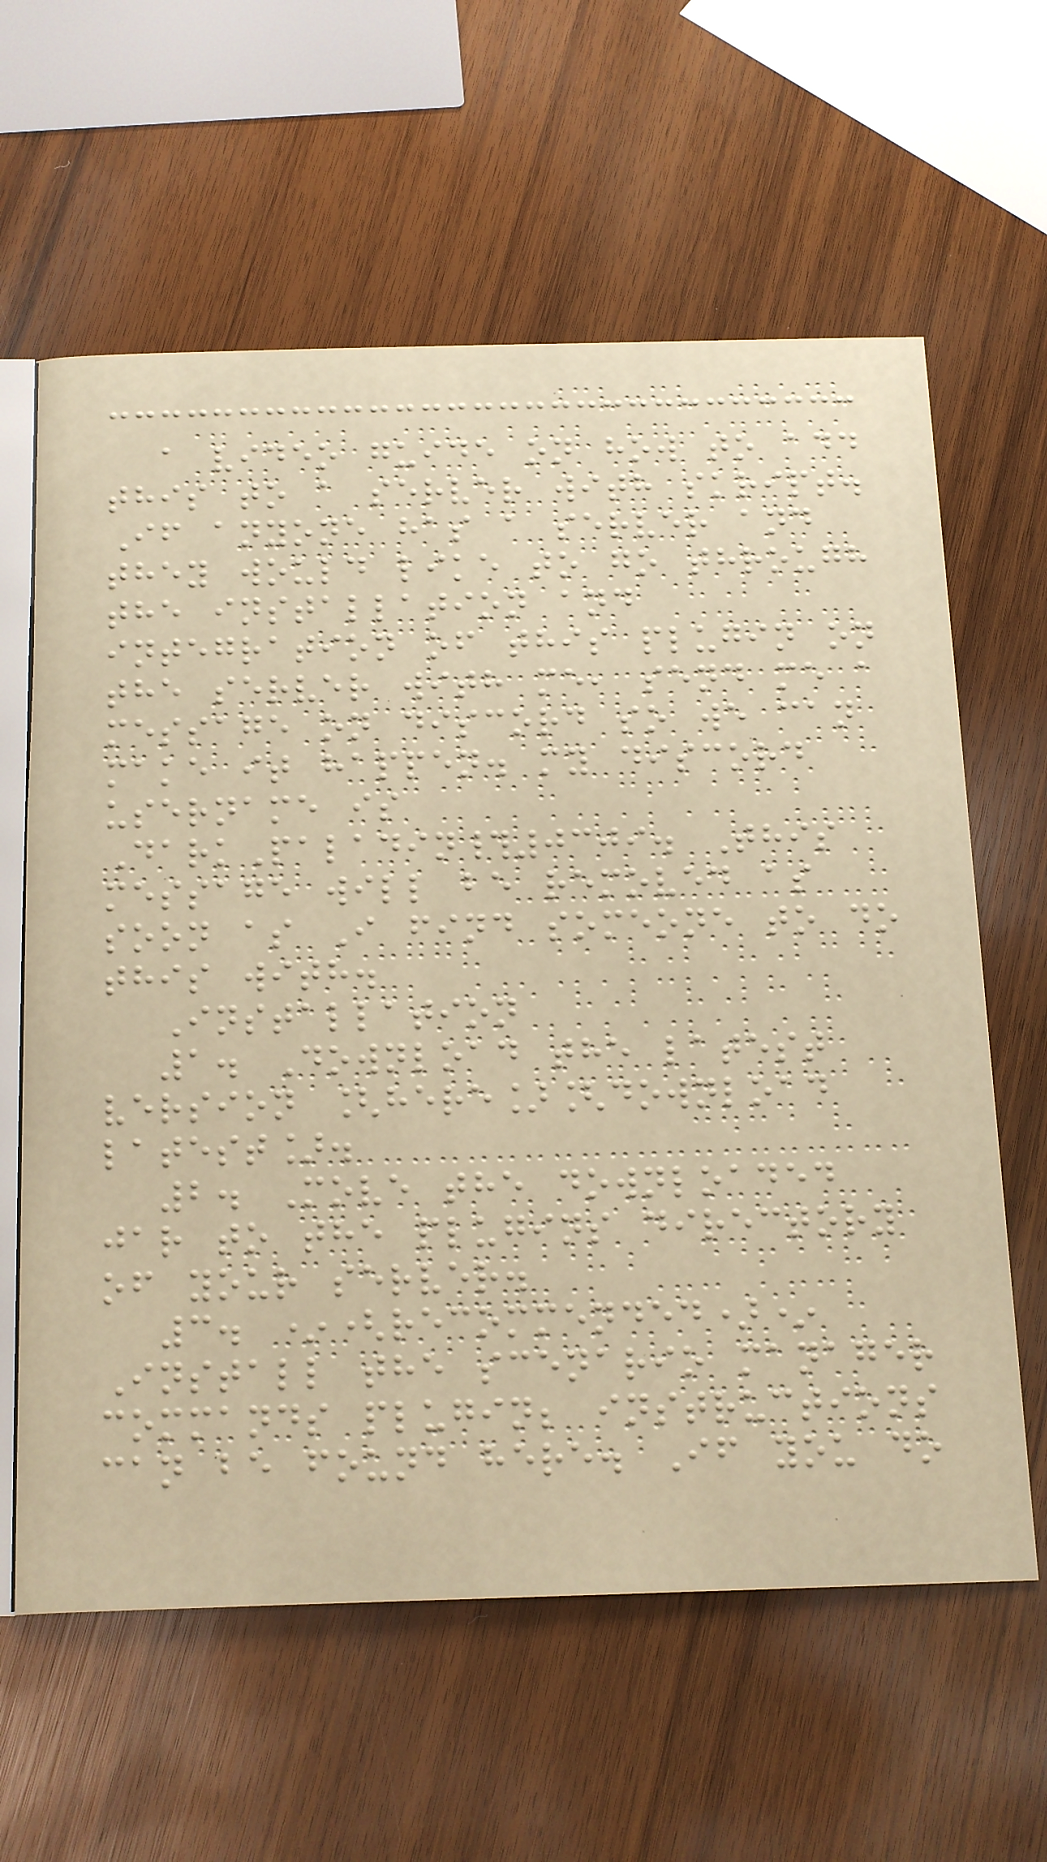a video guide on how to add
this to a server with skript.
If anyone has a server and
they would like to go through
the installation and
integration of this plugin on
the server with me, send me a
message on discord so we can
make it happen. my discord
username is
DarkPaladin#0309. This
message will be removed as
soon as I find someone to do
this with.
Installation
1. Download the latest
version [here][download
latest].
2. Move the downloaded
jar to the plugins directory
of your server.
3. *(recommended)*
Install the scenario manager
commands plugin; instructions
can be found here. If you do
